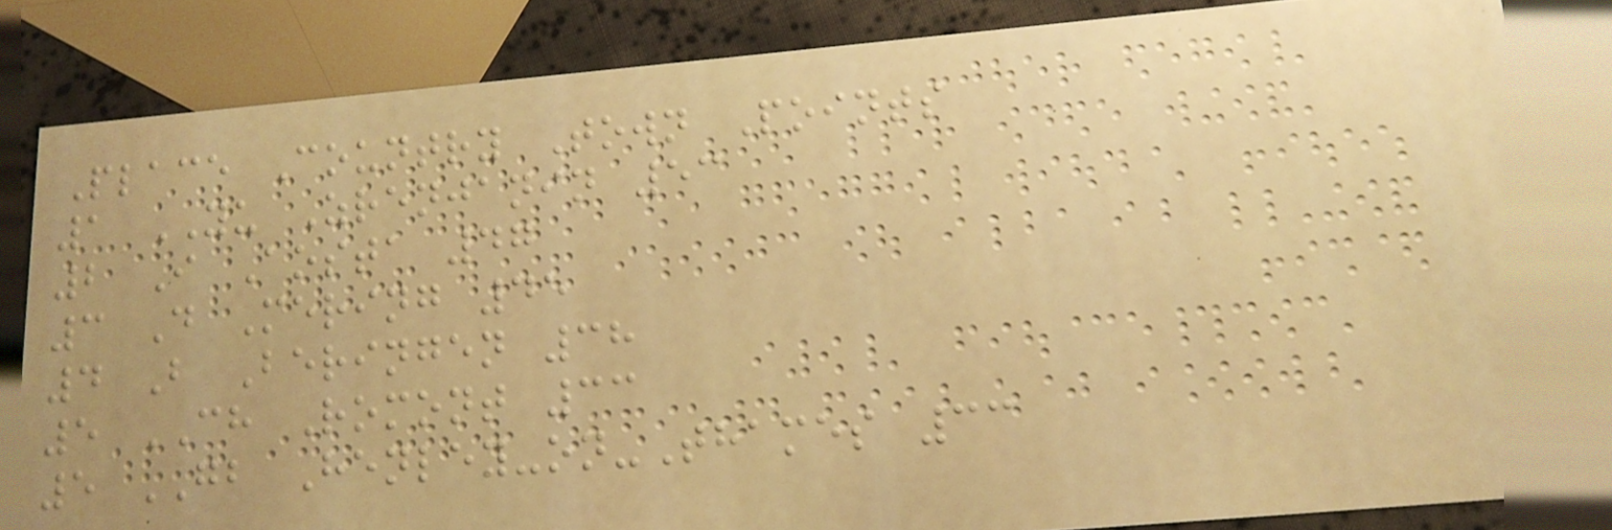Place Country Town Points
1 YU Zrenjanin 53
2 I Aosta 47
3 D Mering 45
4 B Beringen 38
5 CH Romont 33
5 GB Henley-on-Thames 33
